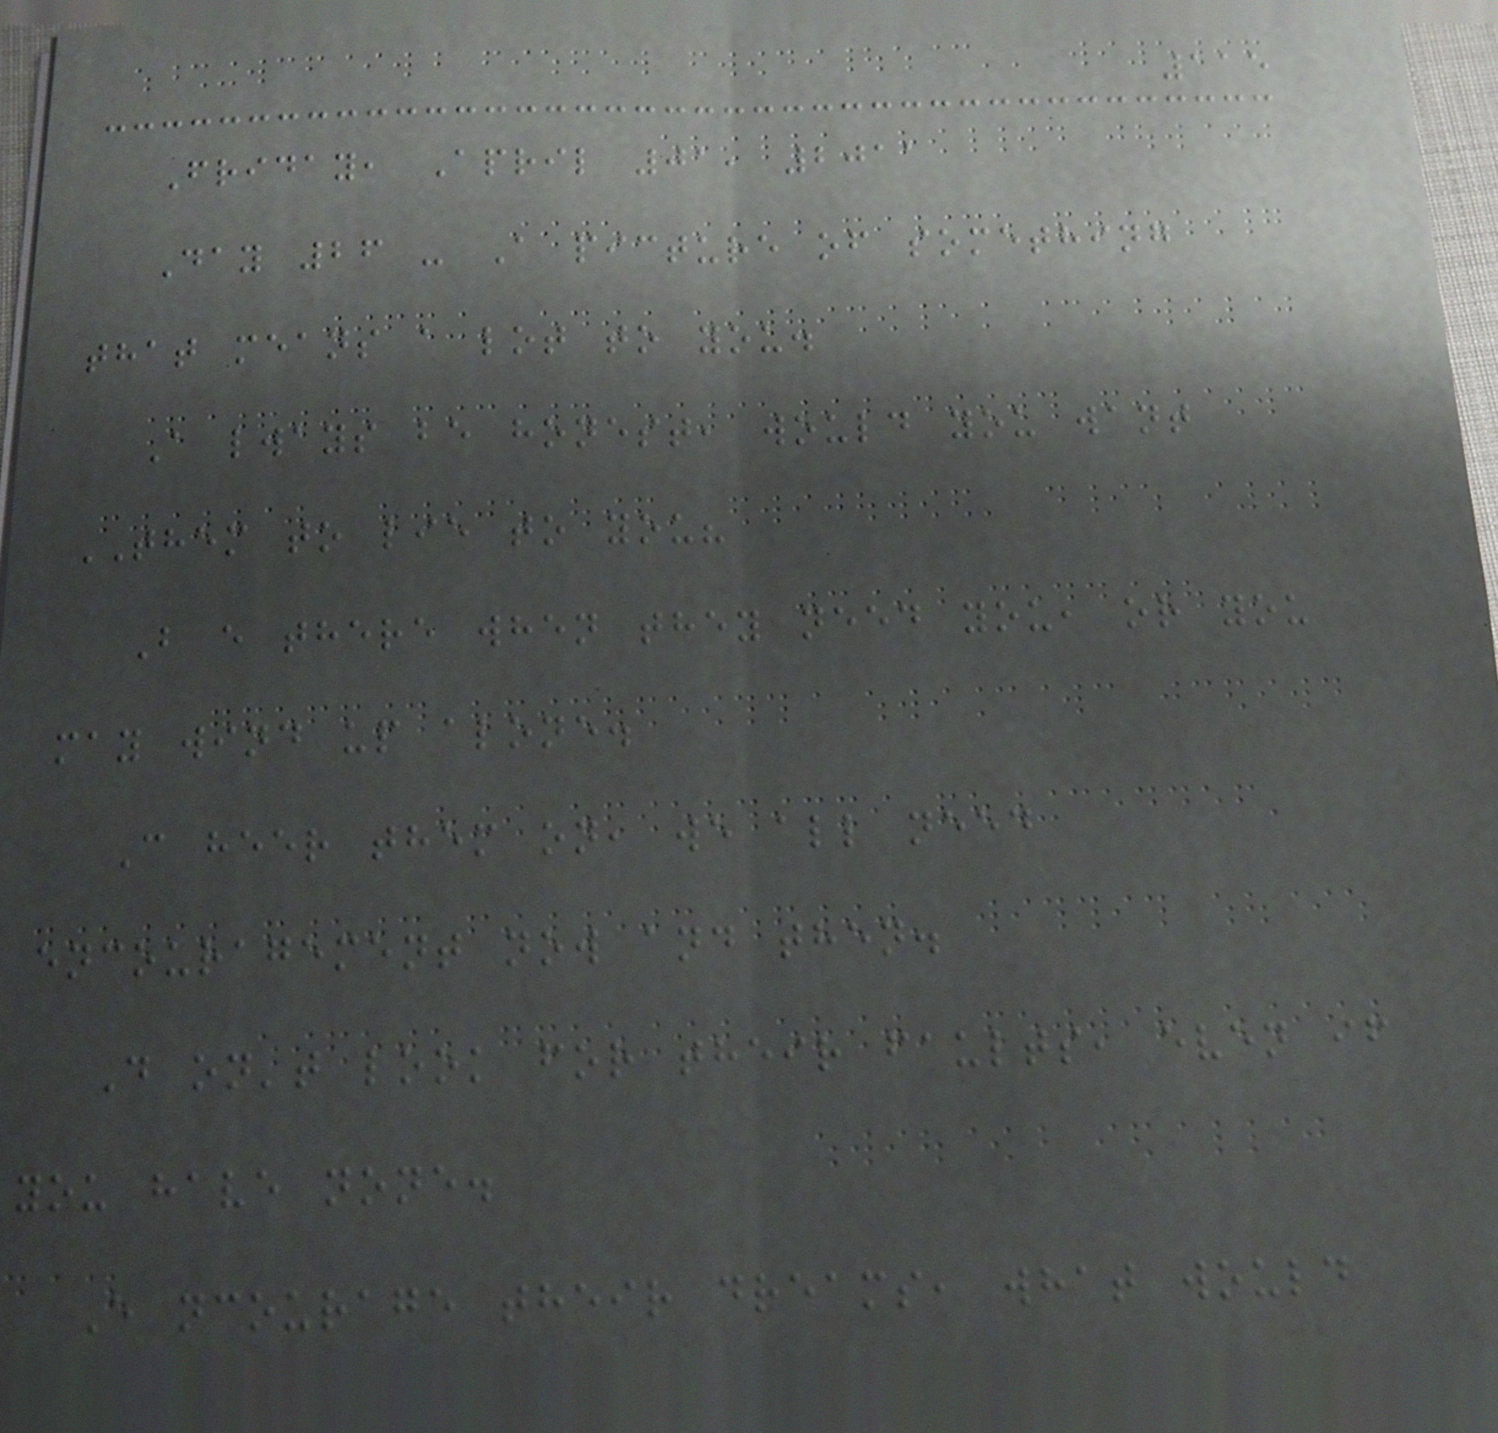115
Friday, April 01, 2011
Day 26 - A picture of something
that means a lot to you.
A lways be honest, would you want
THEM to lie to you?
B e there when they need you, or you
may wind up alone.
C heer them on, we all need
encouragement now and then.
D on't look for their faults, even if
you have none.
E ncourage their dreams, what would
